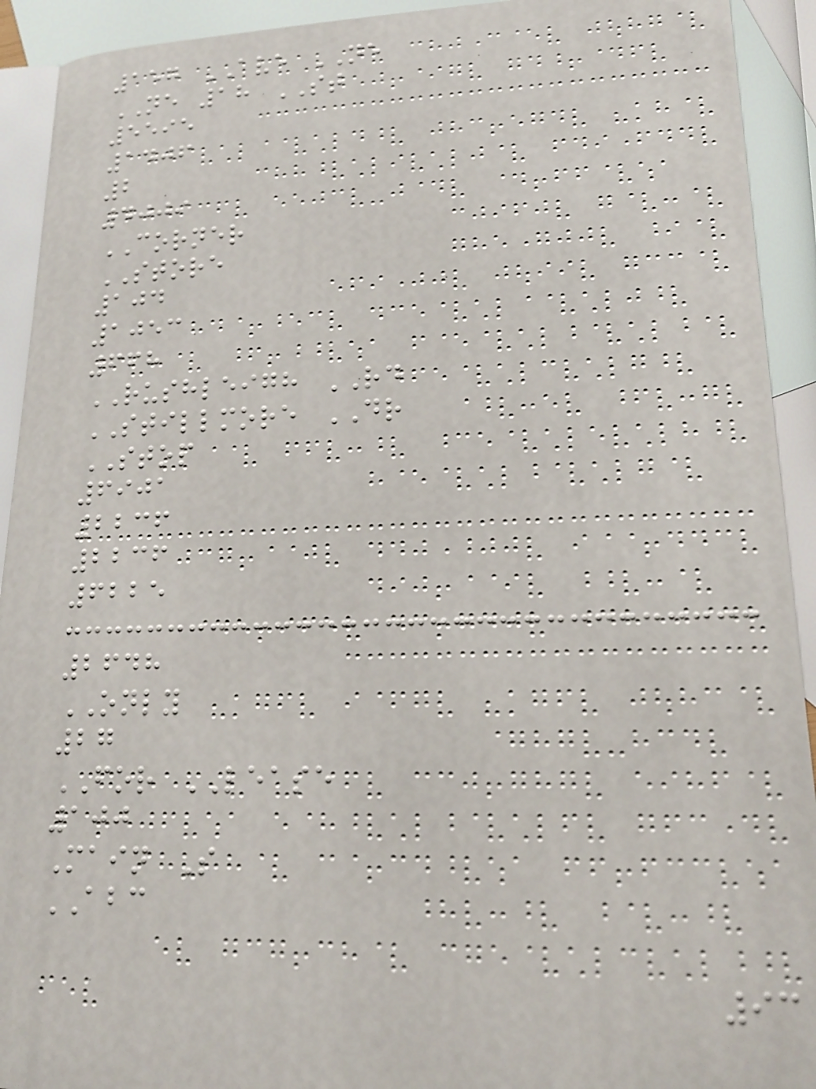157 AVE NE
NE 18 ST
5595
1406
2
4009
CORNER
STORE
104
1053
668
RUSHLEIGH RD
STILLMORE DR
STOP
6901
2236
2236
6225
2648
ONLY
27
FOR LEASE
100
Main S
ABC
93
